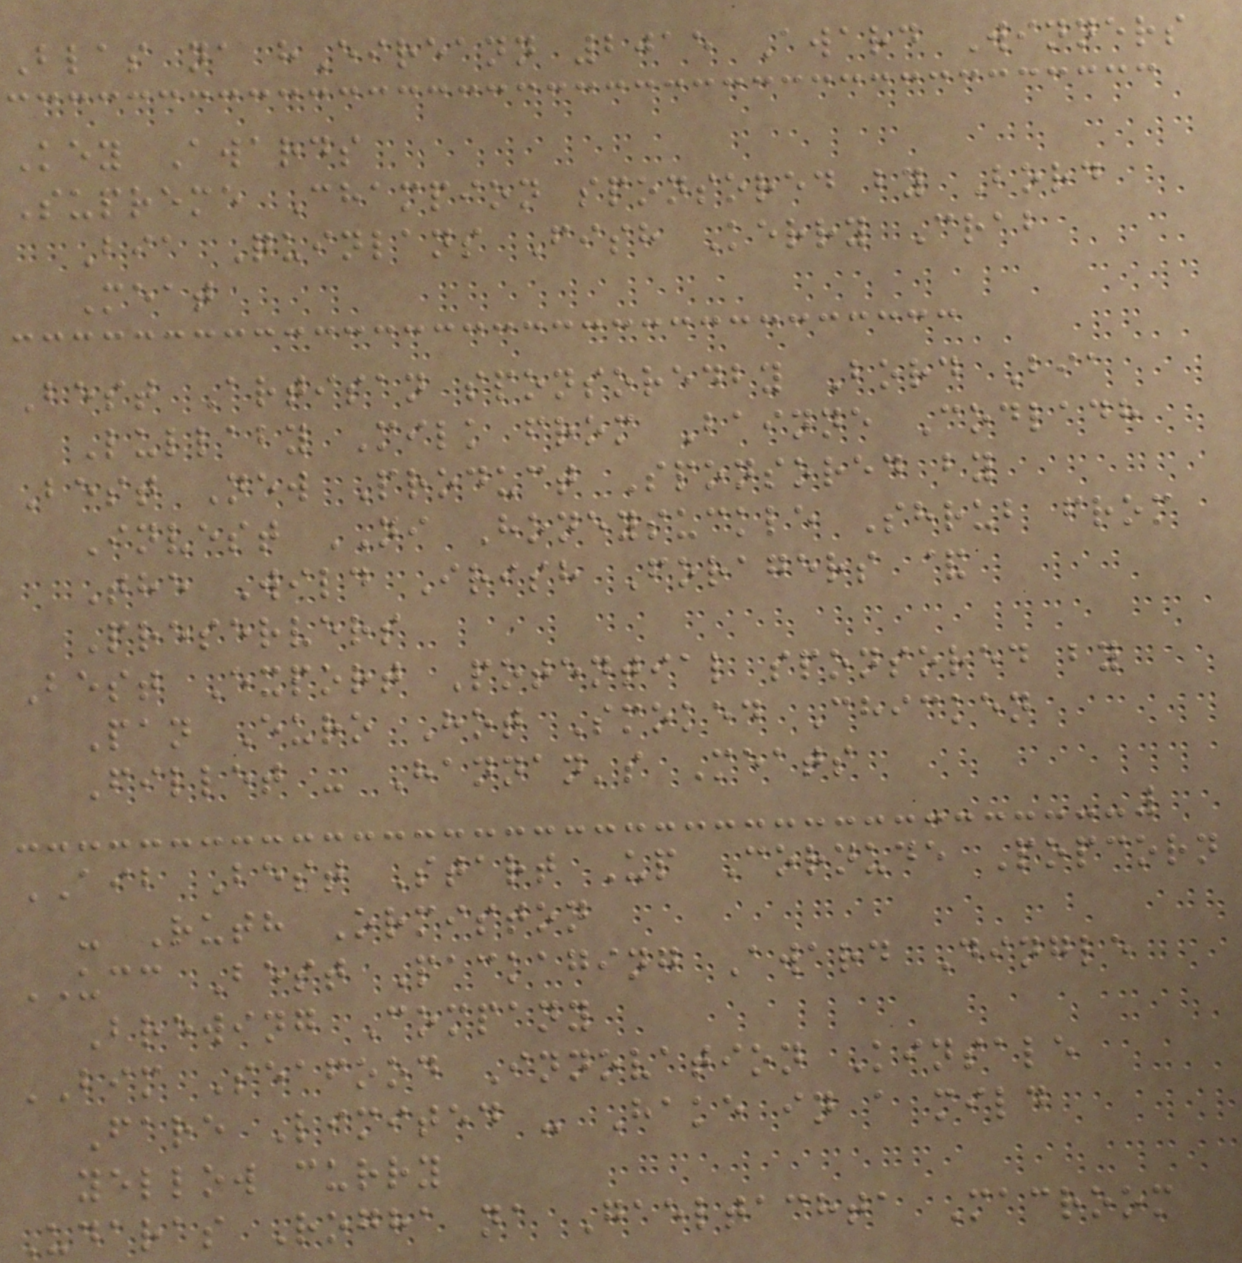Blas na hEireann 2015 Award Winners
Key Awards
Supreme Champion sponsored by Bord
Bia Quinlans Fish Kerry Crab
Meat
Best Artisan sponsoredby Bord Bia
Lullaby Milk from Bainne Codladh
Best New Product Sponsored by
Invest NI Honeysuckle Shrub from
The Wild Irish Foragers &
Preservers
Best Export Potential sponsored by
Pan Euro Hot Smoked Chicken
Fillet - Hannan's Meats
AIB Best Start Up Cornude Popcorn
- Ruth Ormiston
UCC Best Packaging Award Dingle
Brewing Company
BIM Seafood Innovation Kinsale
Fare Limited - Hake in a mild
yellow curry
Udaras Rogha na Gaeltachta Macroom
